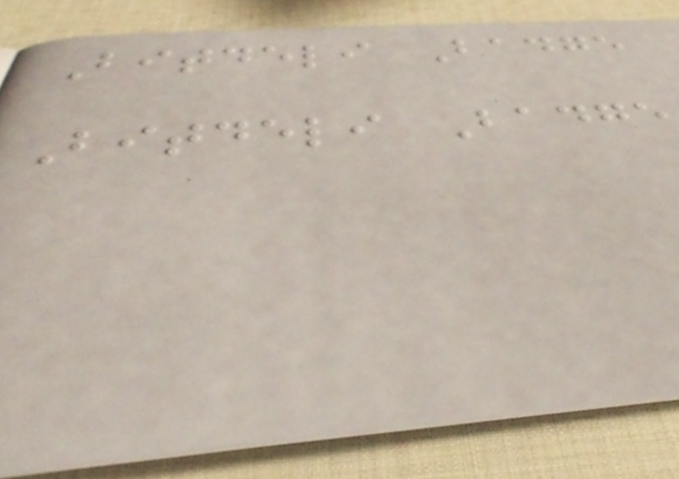Bitdeli Badge
Bitdeli Badge
